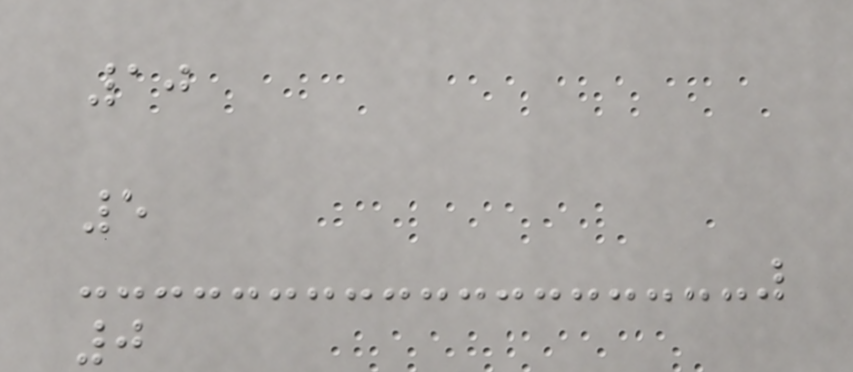10
5
0
